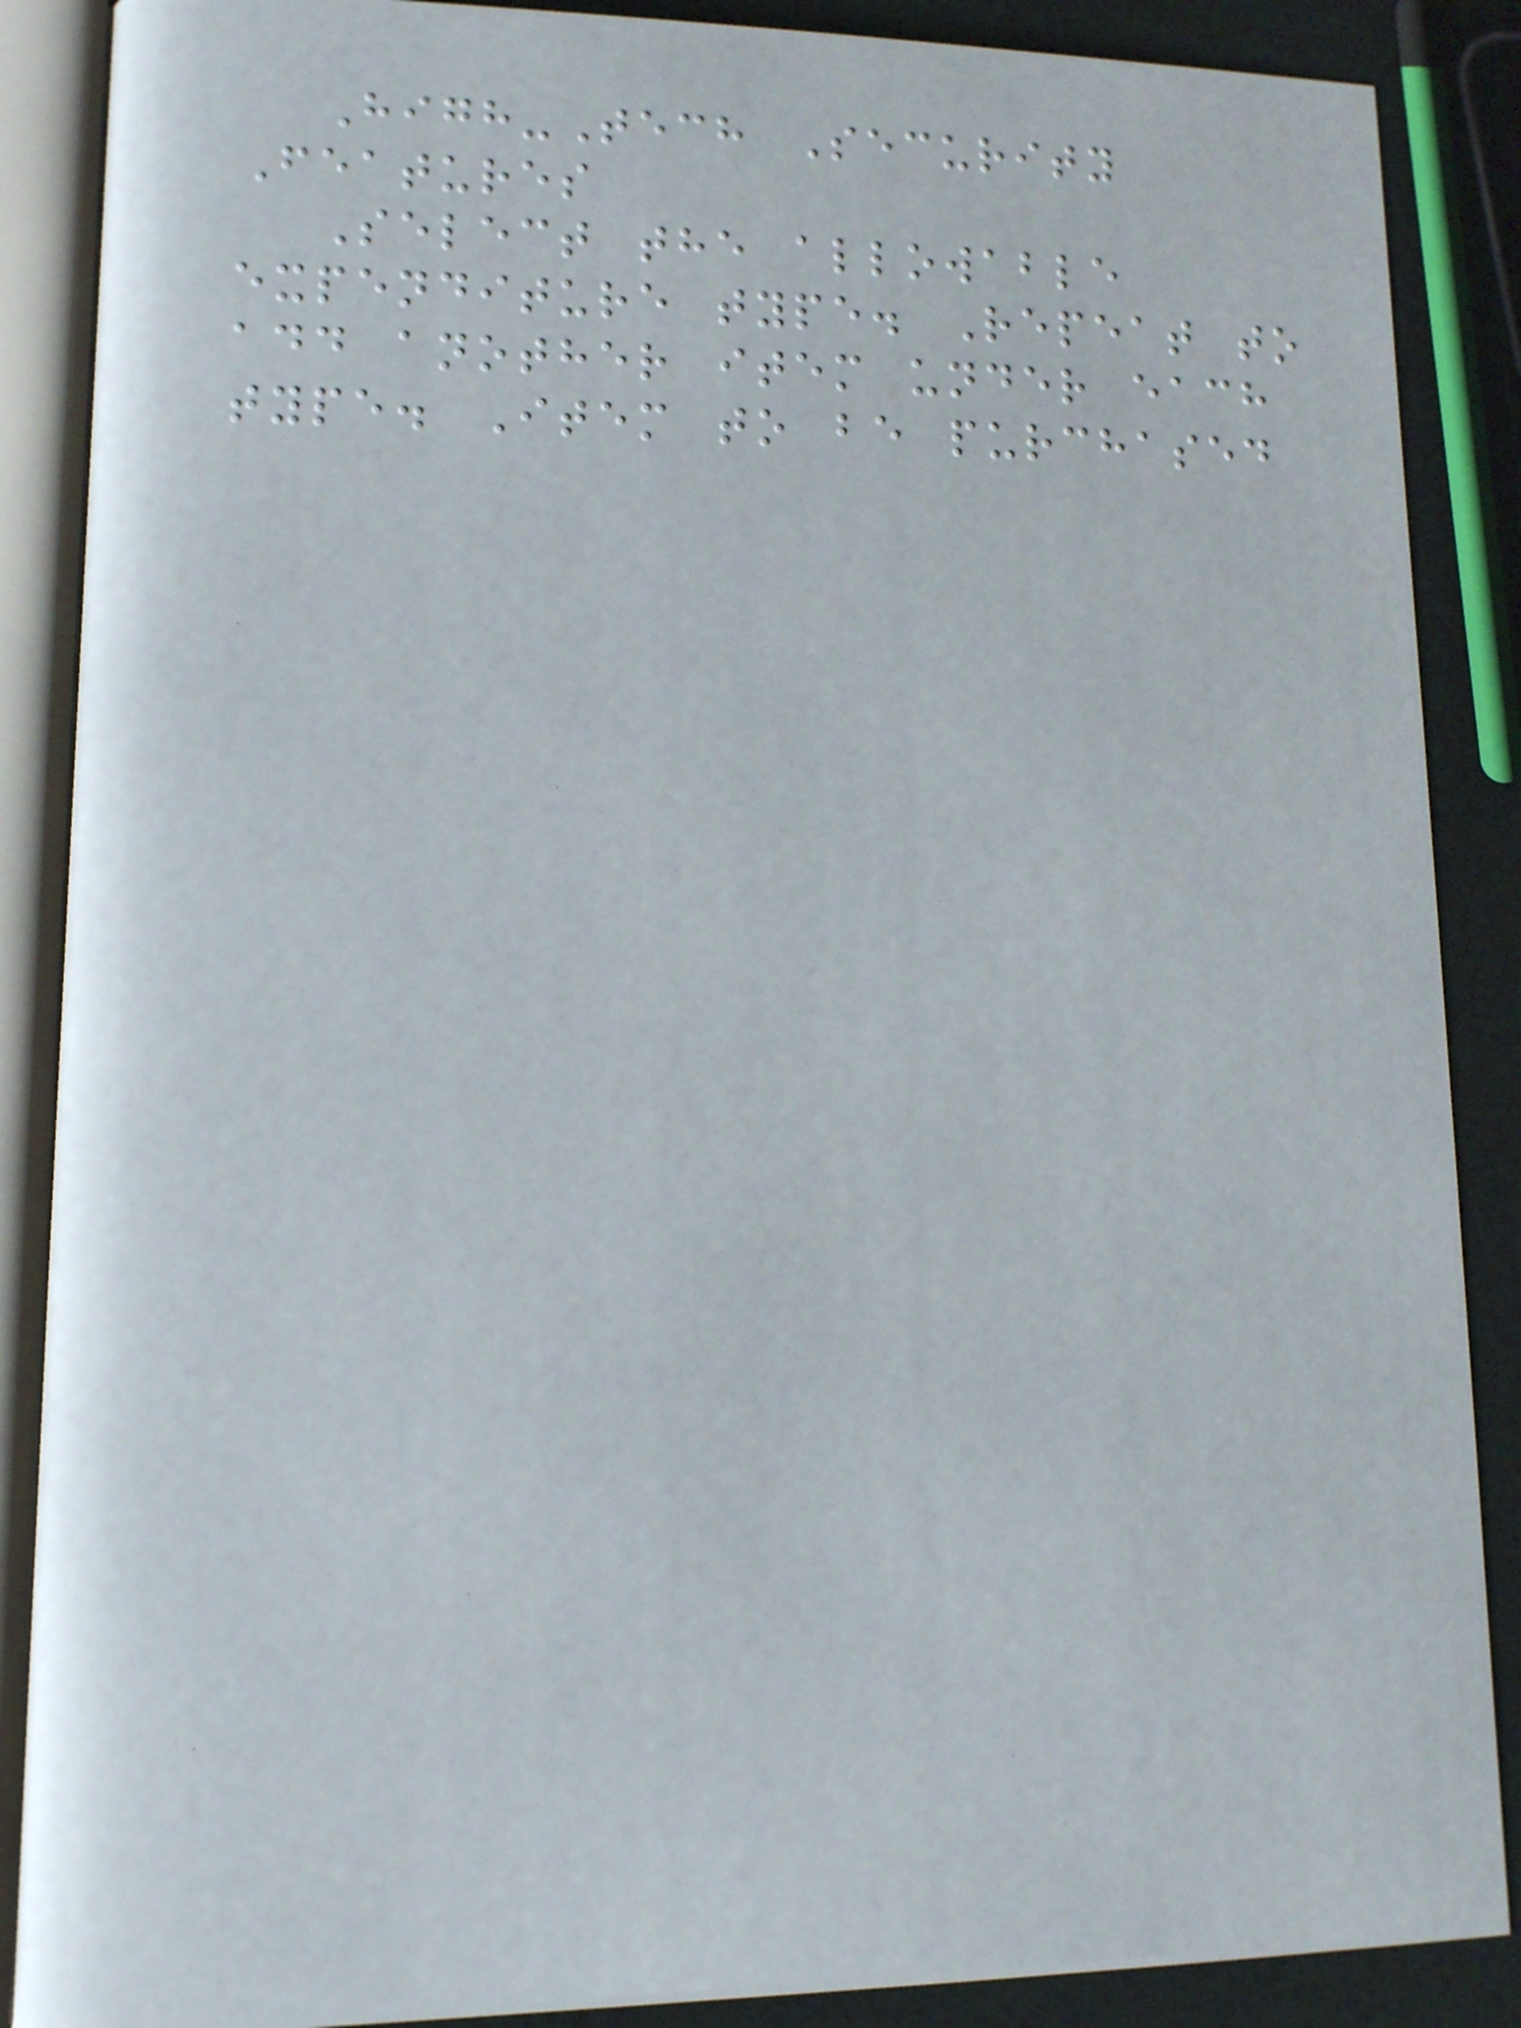High-Tech Security
Features
Select the allowable
expenditure type. Repeat to
add another item under each
type. Item to be purchased
